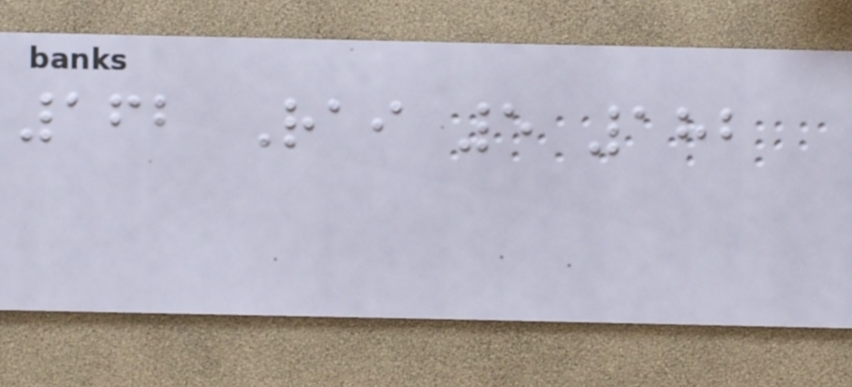162 Rai 5 182
